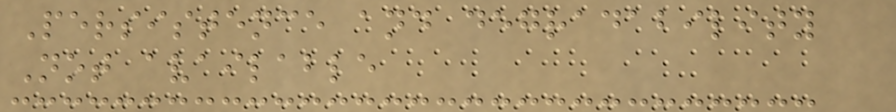Persistence and degradability
Not available
